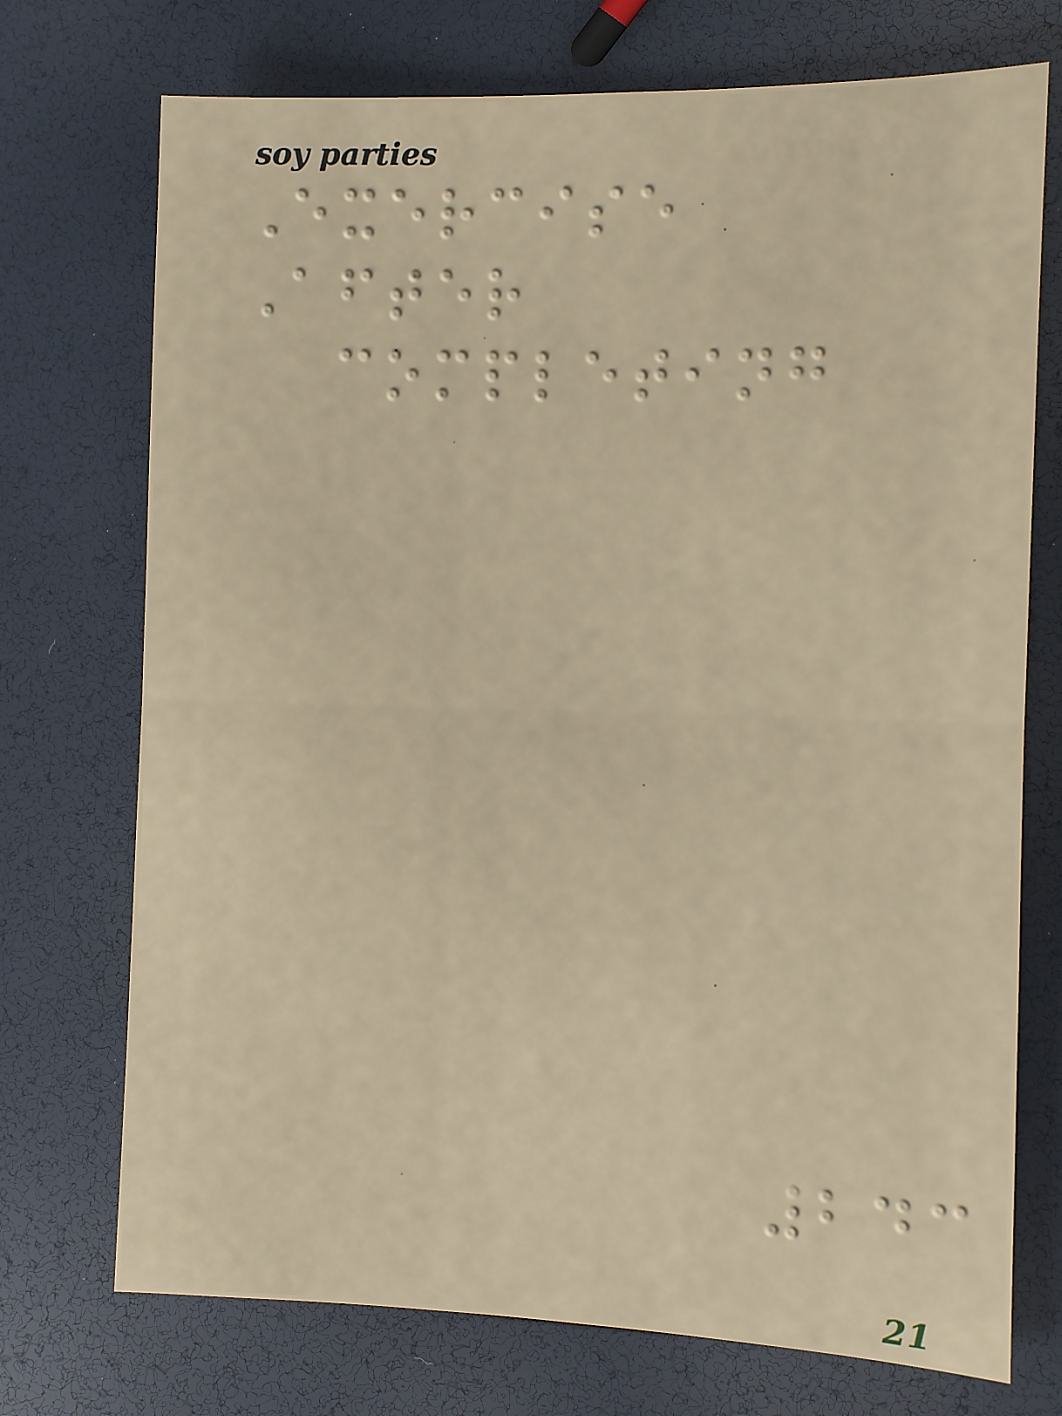Exercise
After
completing
243
